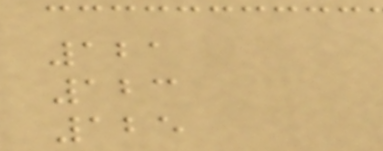121
123
125
